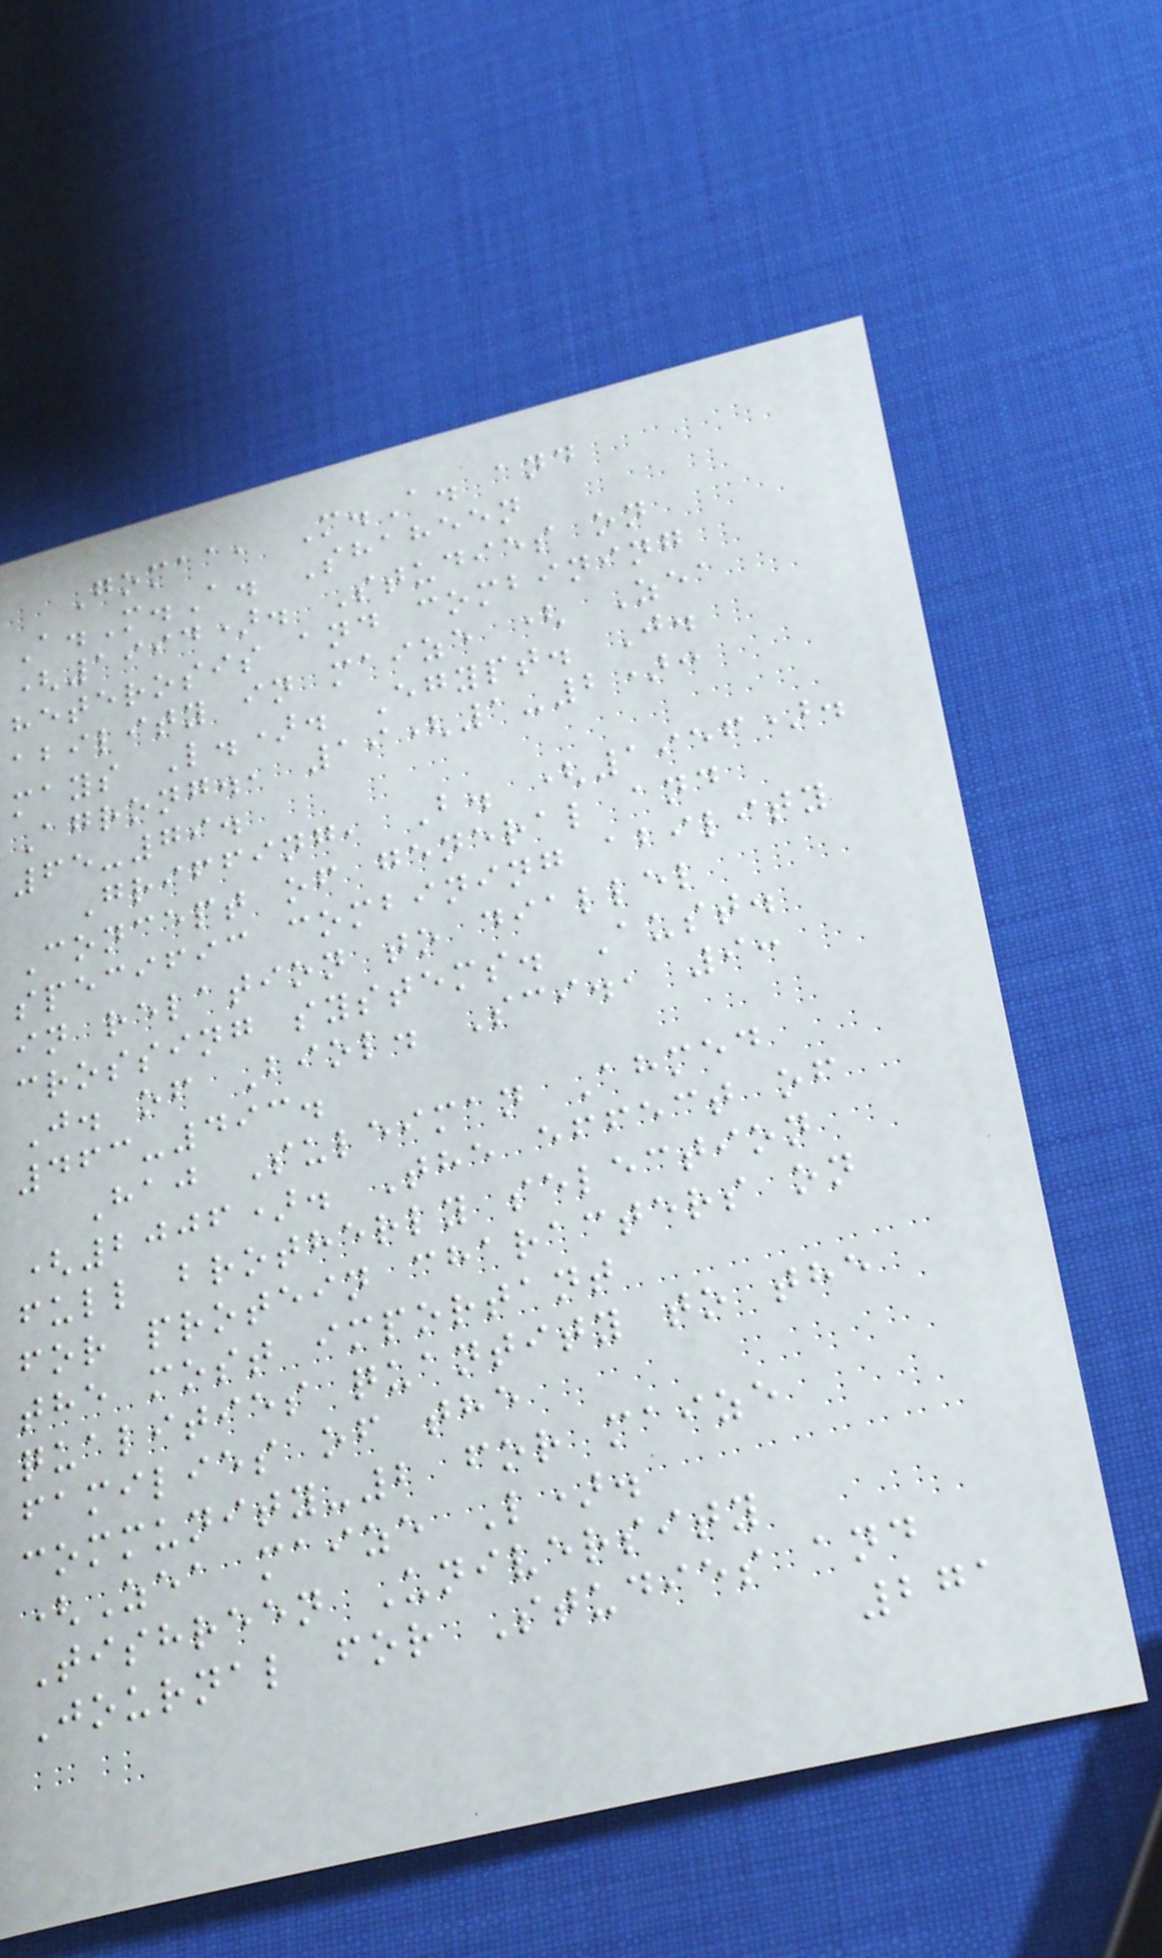Gomaa, M.A. and
A.M.A. Shaheen
(1994). Studies on
heterosis and combining
ability in maize ( Zea
mays L.). Egypt. J.
Agrong., 19(1-2):
65-79.
Griffing, B. (1956).
Concept of general and
specific combining ability
in relation to diallel
crossing systems. Aust.
J. of Biol. Sci., 9:
463-493.
Haj Suleiman Ahmed
(2006). The effect of
full brotherly selection
for protein characters on
the most important
qualities quantity to the
families of the
community-2 for maize
(Zea maize L).
Tishreen University
Journal for Studies and
271
